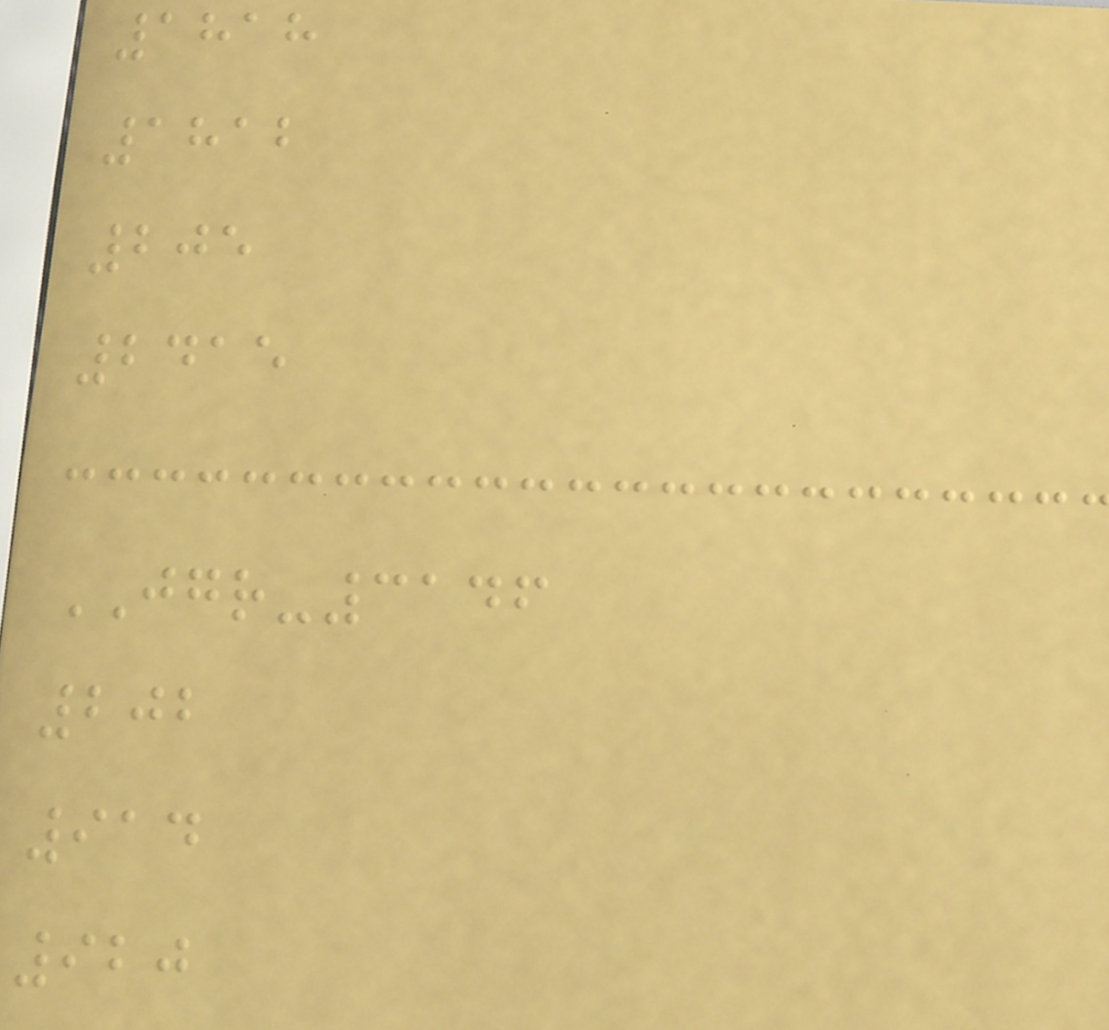1818
1812
205
2415
JGR-3146
202
914
920
